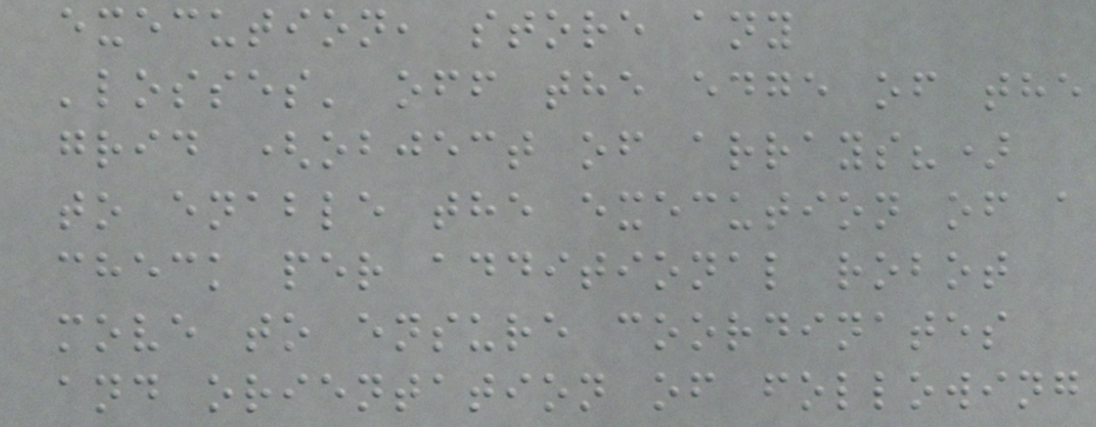execution, store any
'losses' off the edge of the
grid (object of arrays?)
to enable the execution of a
check per additional robot
move to ensure coordinates
and orientation of following
